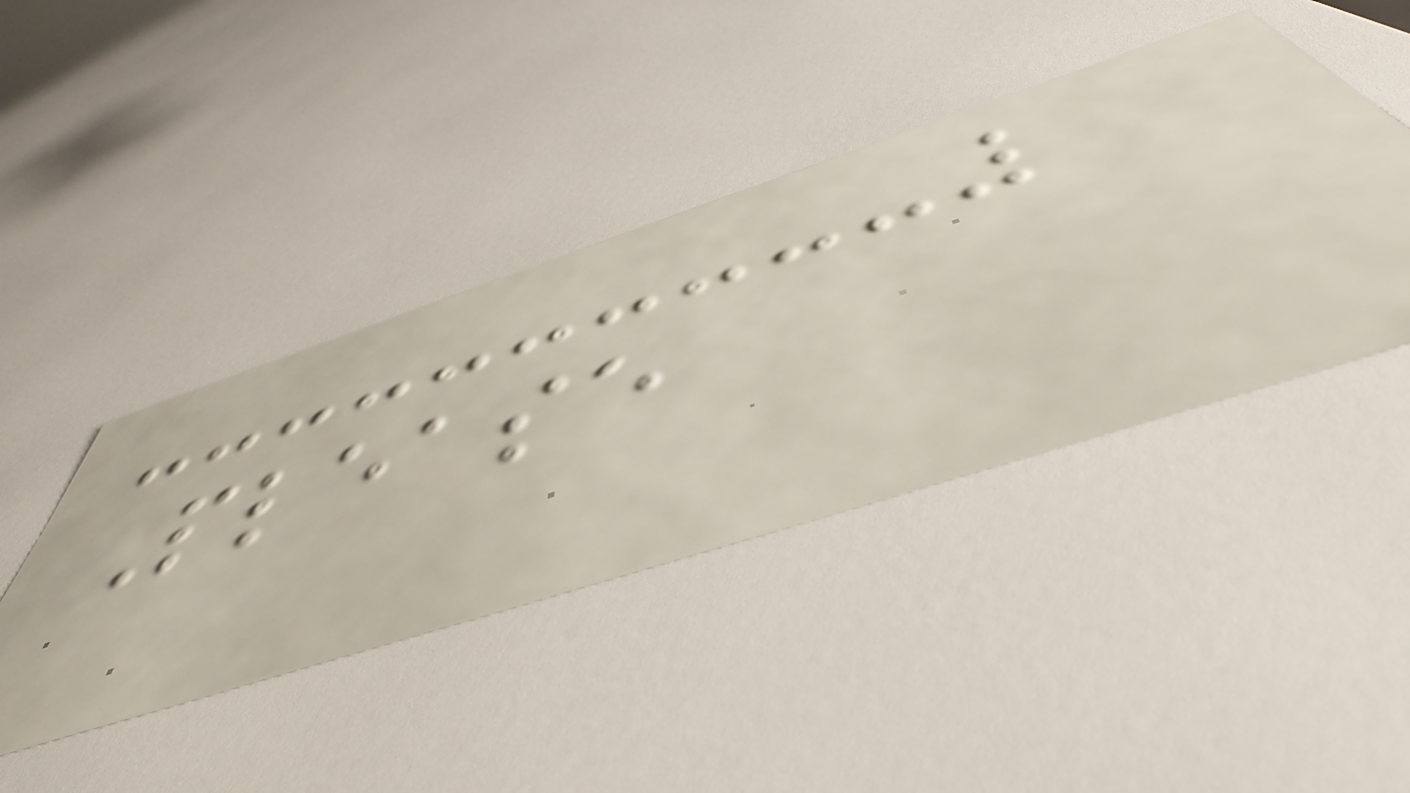Please
